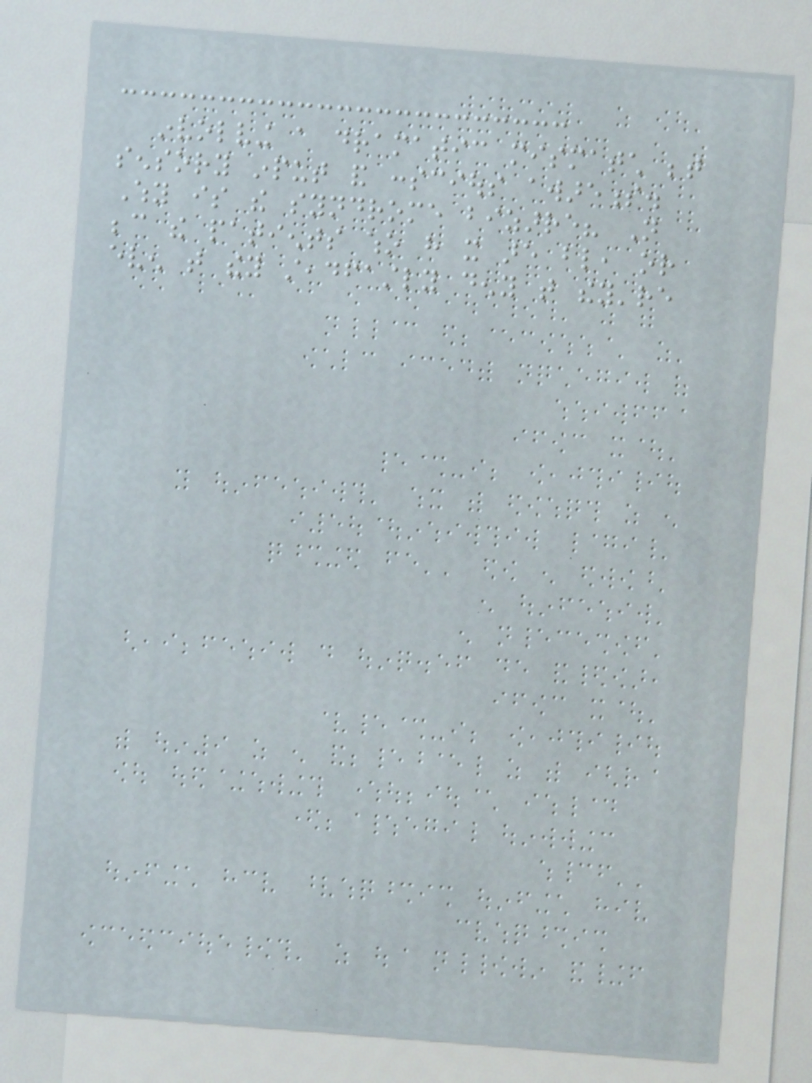involving a dramatic mismatch between
sensory input and conscious awareness.
Why is the syndrome bizarre? Not
because the patients who have it are blind, or
even that they steadfastly deny that they're
